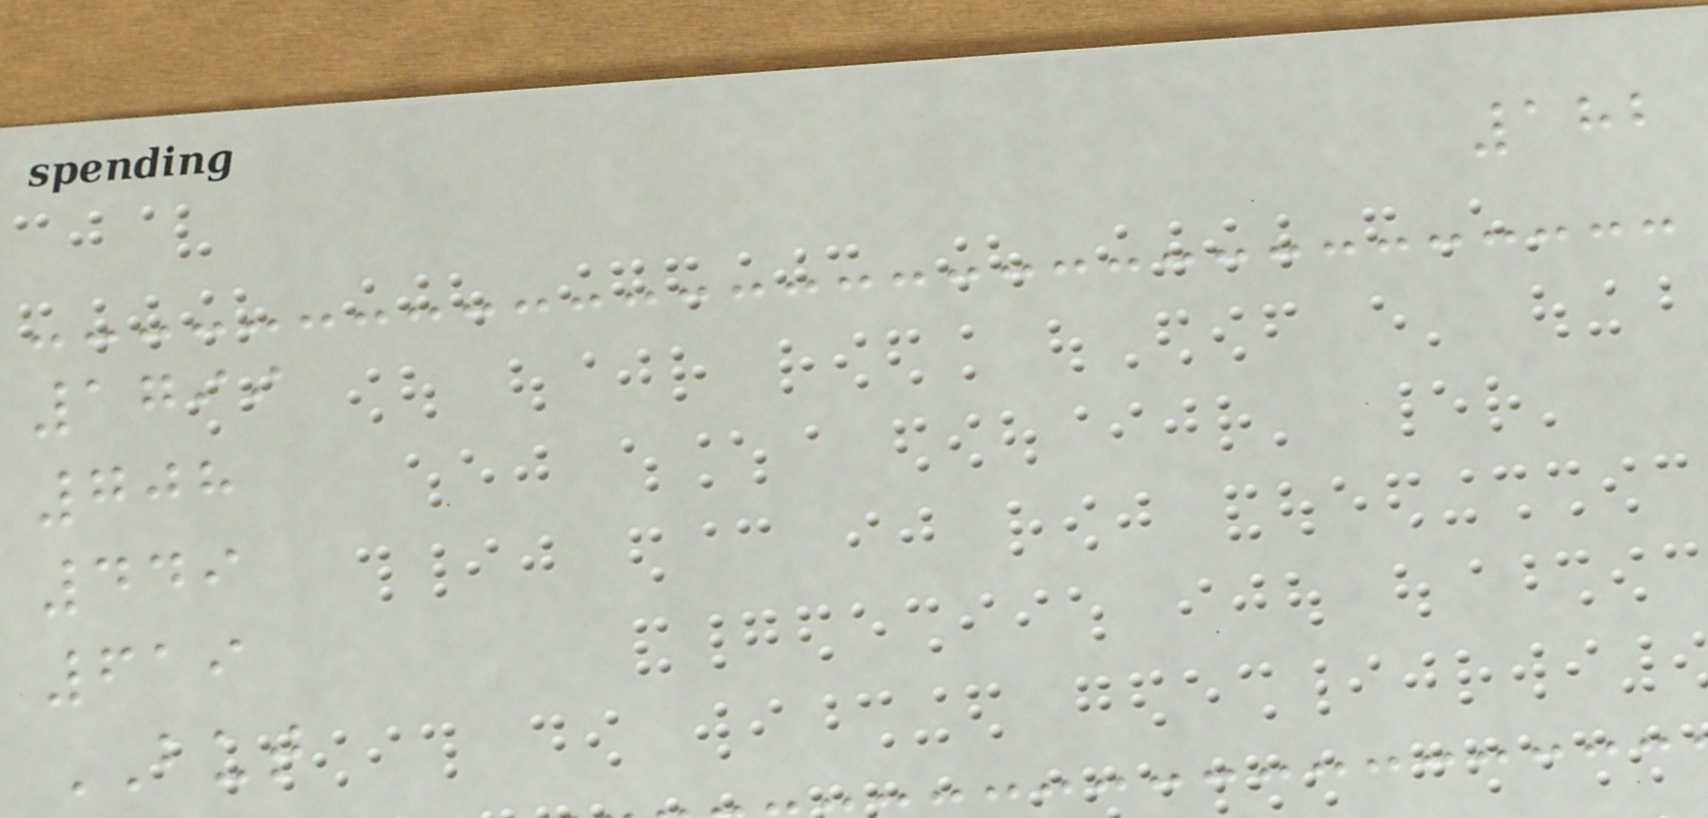182
1799
708
449
619
BUT
